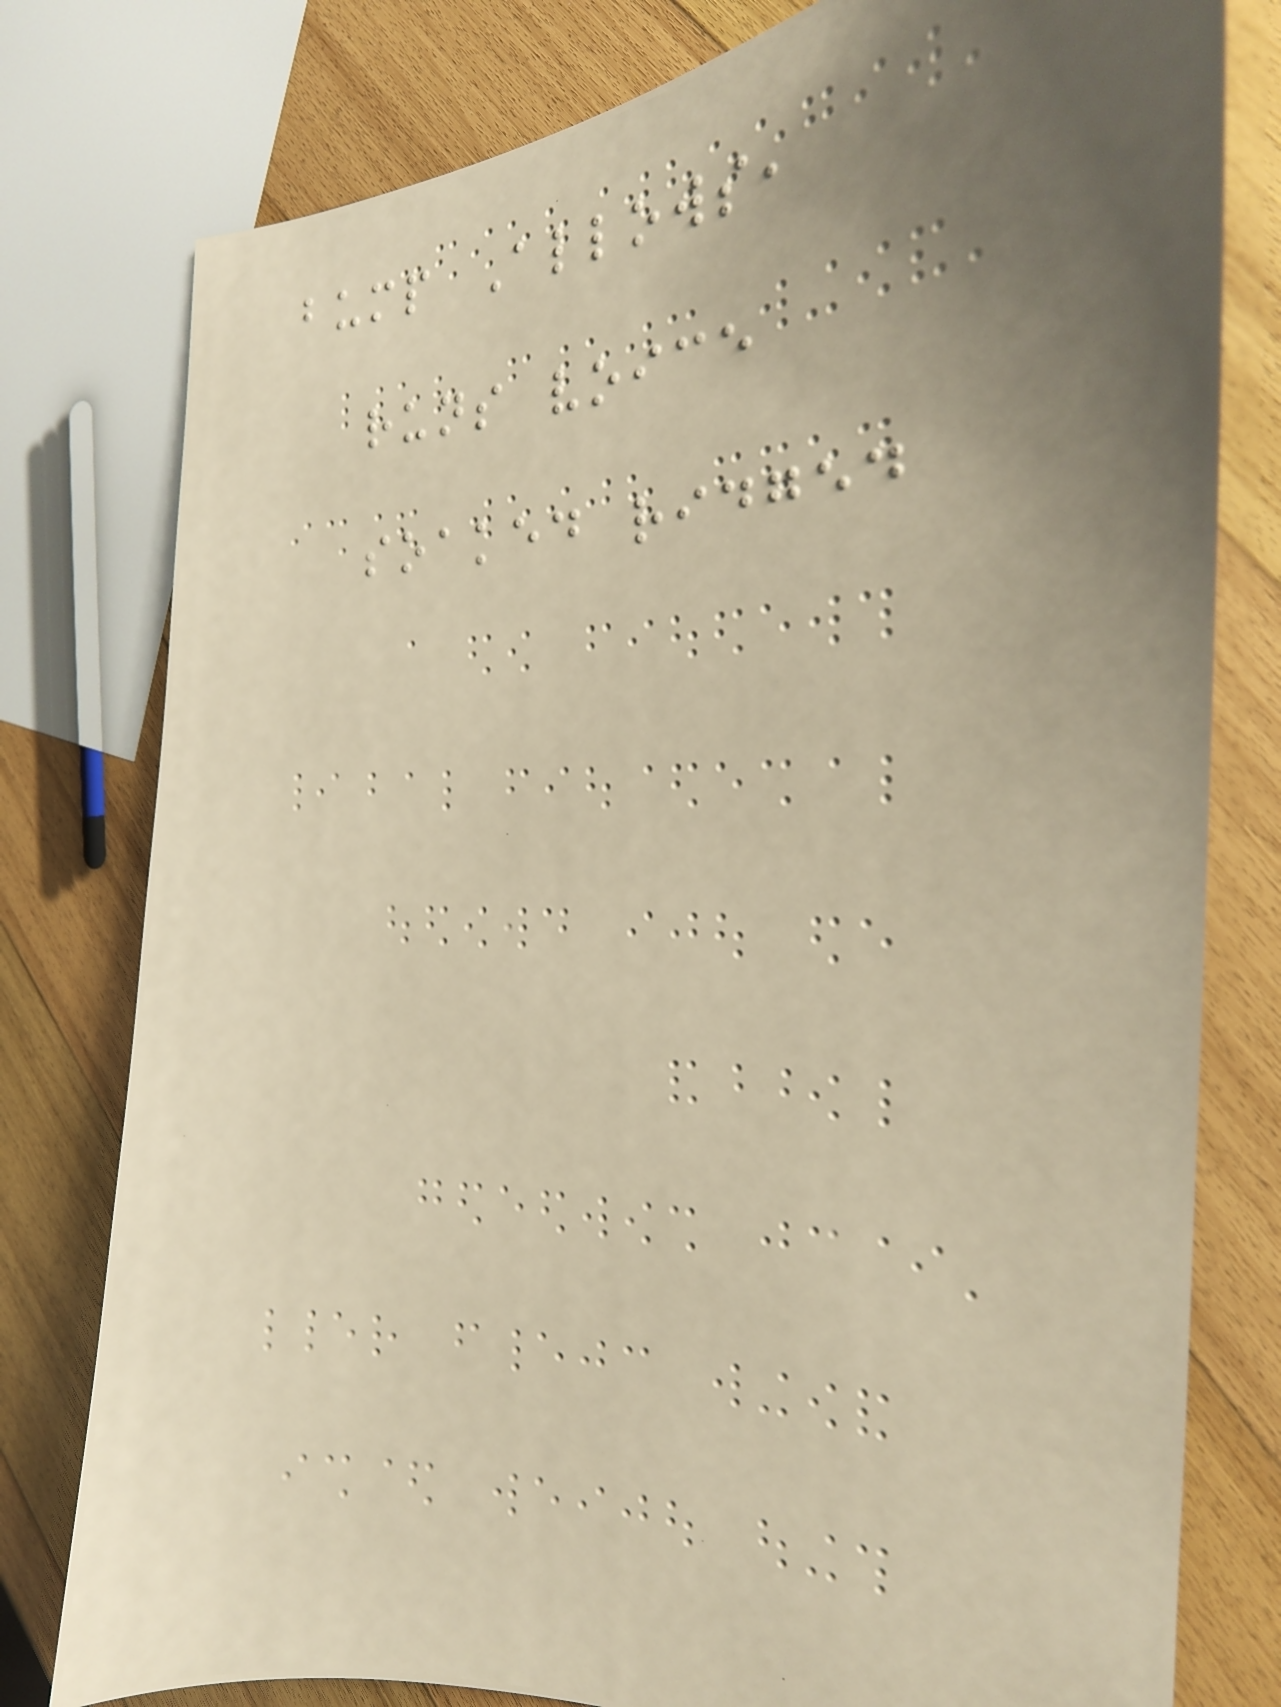bump Allows,
runs voice
soaked ridged
